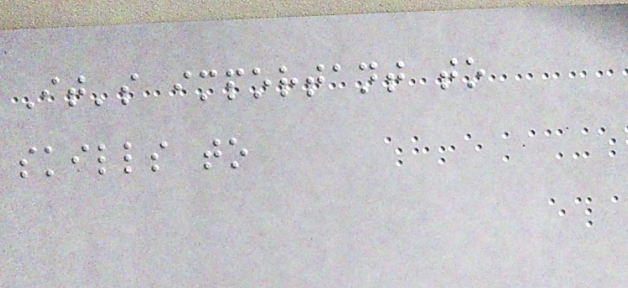It's important to
skills to
